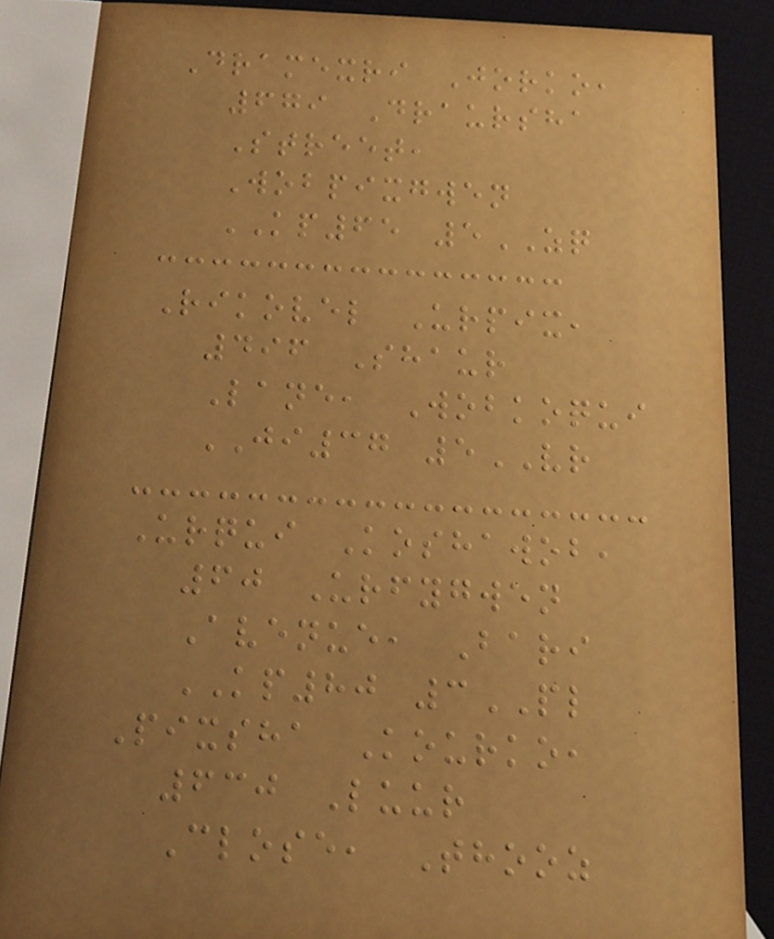Dramexri Jorko,
679 Draursha
Street,
Wobpixgwen
KP65 5ZQ
Rikovel Urpix,
496 Shaur
Lane, Wobkoqui
JI37 5VR
Urqui Koshawob,
60 Urfygwen
Avenue, Bari
KP80 3PL
Pixsha Kourko,
630 Luur
Close, Thooz
